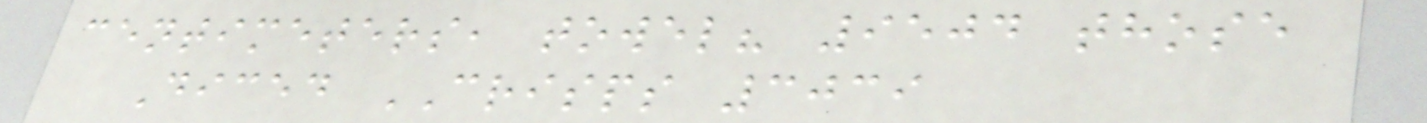centimeters, towel? 9504 those
Diced CRISPS 3039
